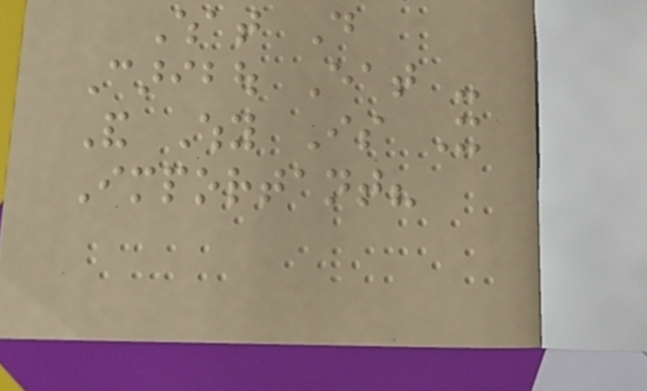What Do
Caribou Eat -
And Why Is It
Important?
